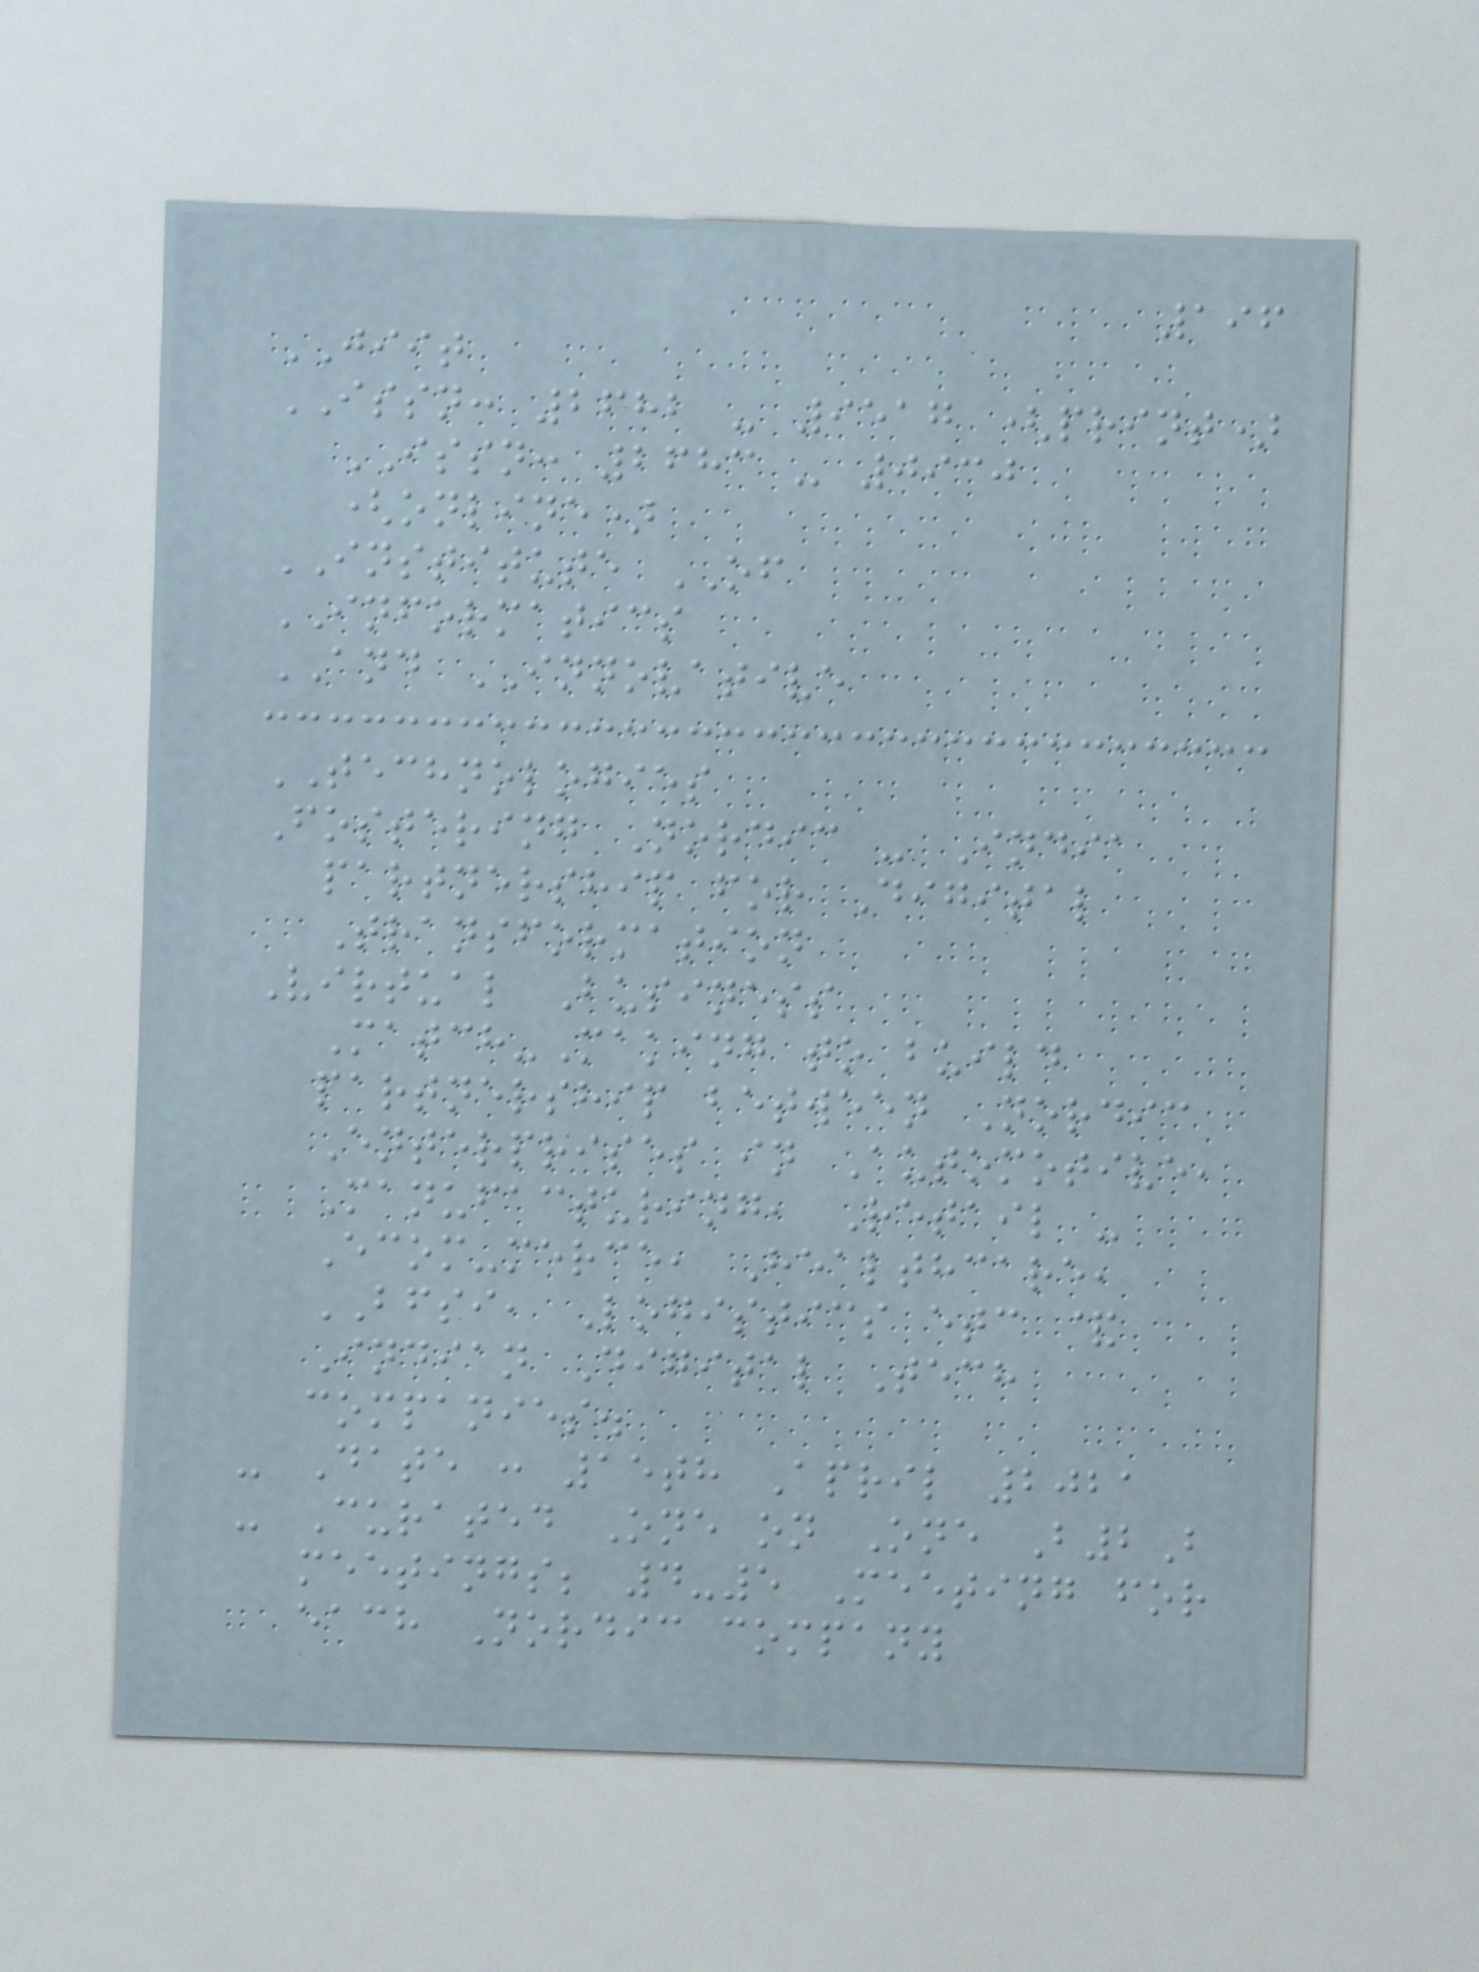196
JIIT
ISSN: 2682 - 9517 (print)
ISSN: 2683 - 0930
(online)
INSTITUTE OF
INFORMATICS
AND INNOVATIVE
TECHNOLOGIES
Fostering Nordic - India
partnership for Digital
Transformation
Virtual Business
Match-Making to build
partnership between Nordic
Enterprises in Automotive,
Manufacturing, Retail -
Ecom-merce, Healthcare,
BFSI, Logistics etc &
Indian Digital Tech
companies.
- Date : 15th April 2021
- Curated One on One B2B
meetings; 4-5 Meeting for
each Nordic company
